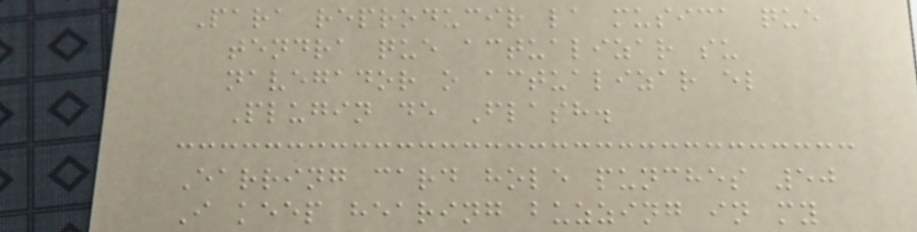Para reproducir la musica que
tendra que actualizar su
navegador o actualizar el
Plugin de Flash.
Earring card hole punches 50
I keep hearing buzzing in my
